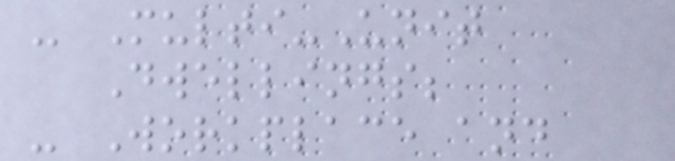- Multi-Unit
Dwellings;
- Workplace and
